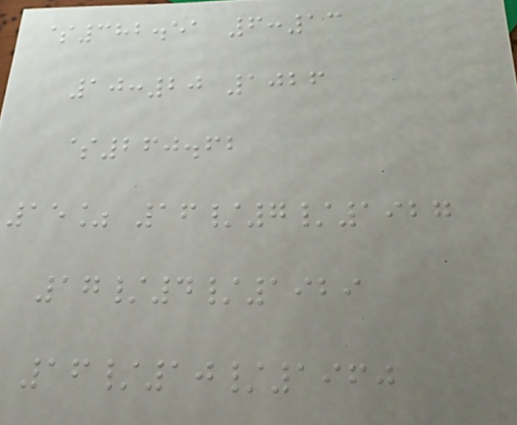$382.51 6:13
10:20 1026
$260.62
15% 16/7/1927
17/4/1929
16/10/1960
